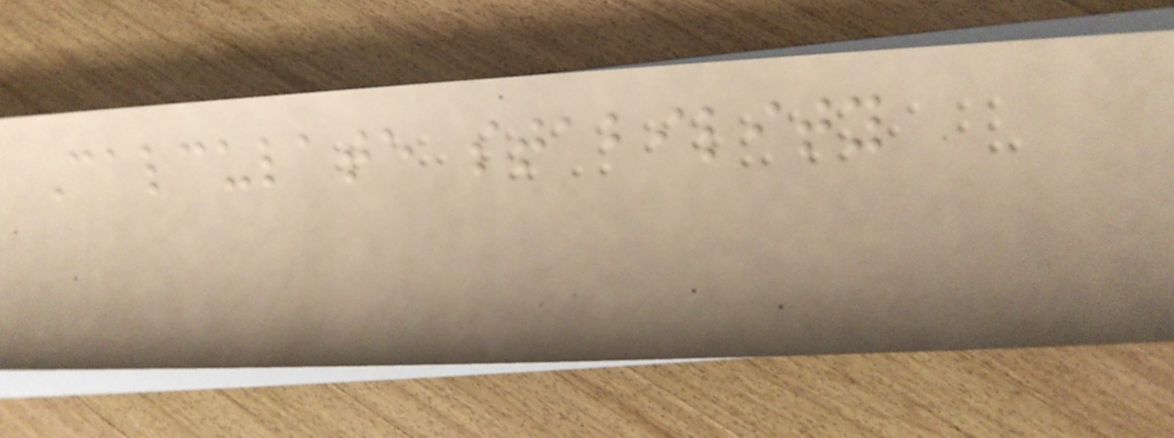Calculate stability
